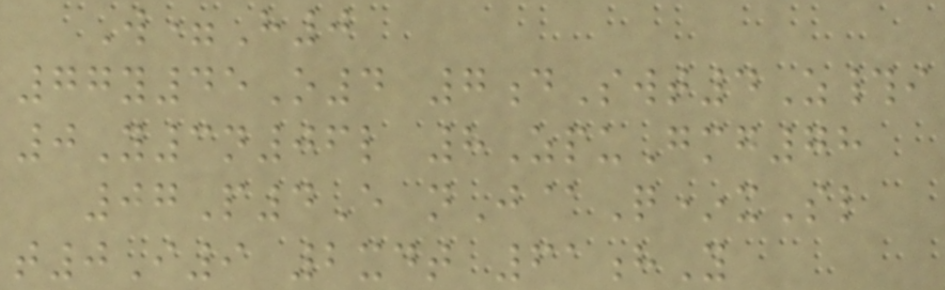W=H0
77y45O4 7dSwt4Z#i
0Y3n06l 8ZpuGmg78
07P4E nJ@Q*xSl
t0I9 2xdt 61hY
